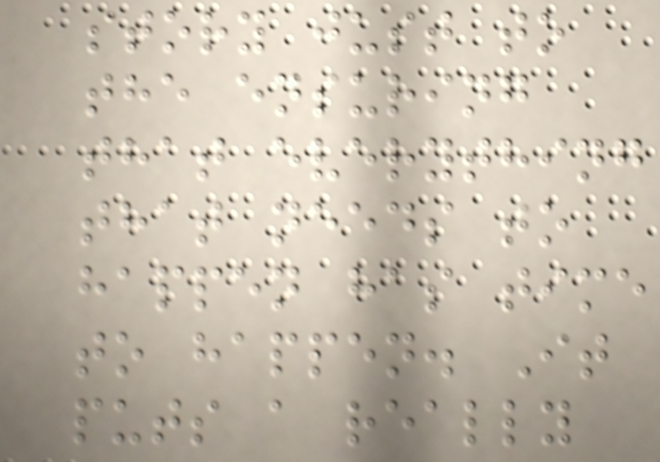story just to
the ensuring
that everything
that needs to
happen has time
to happen. It
puts a really
